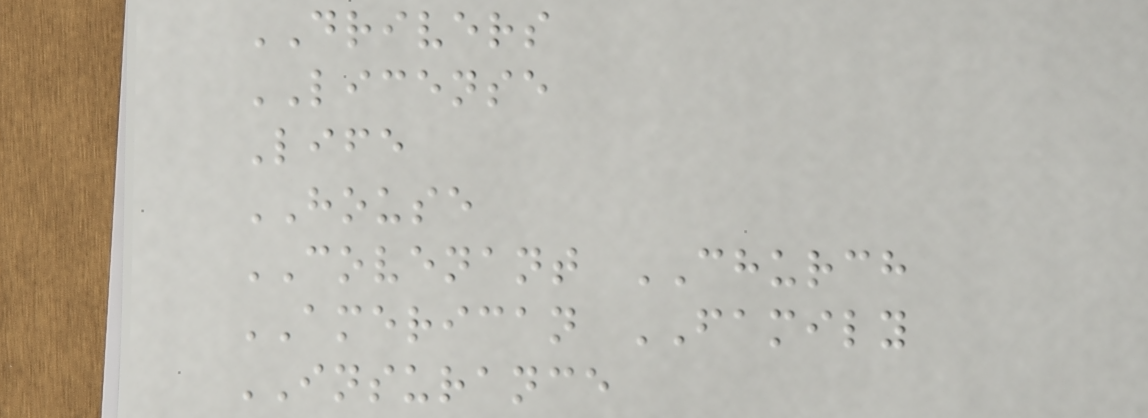DRIVERS
LICENSE
Life
HOUSE
COVENANT CHURCH
AMERICAN FAMILY
INSURANCE
